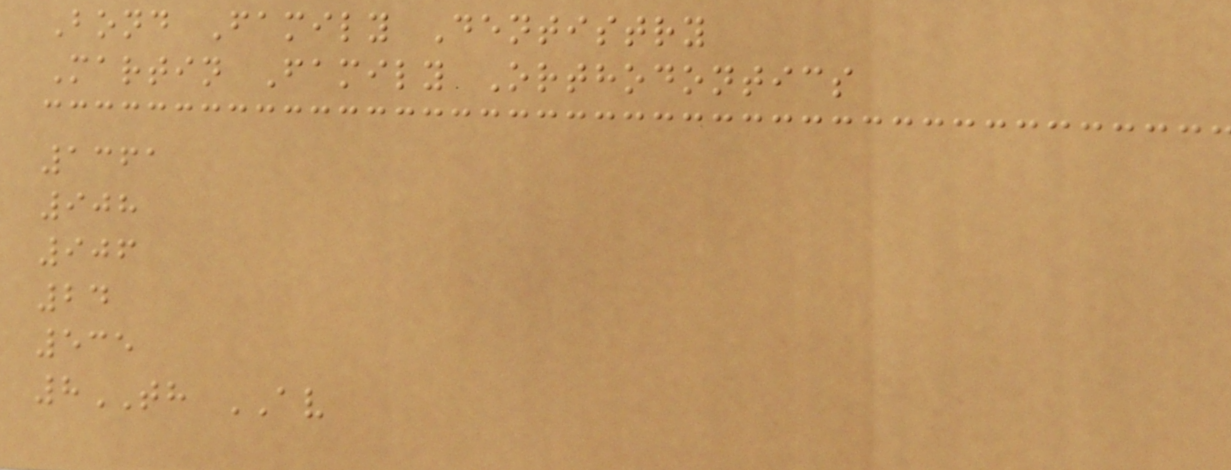Bond Family Dentistry
Martin Family Orthodontics
1361
908
906
24
535
8TH AV
